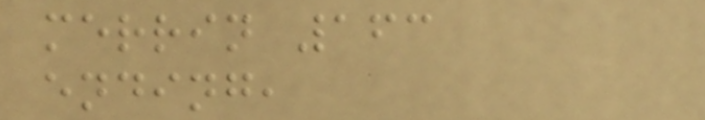merrin 163
ending,
